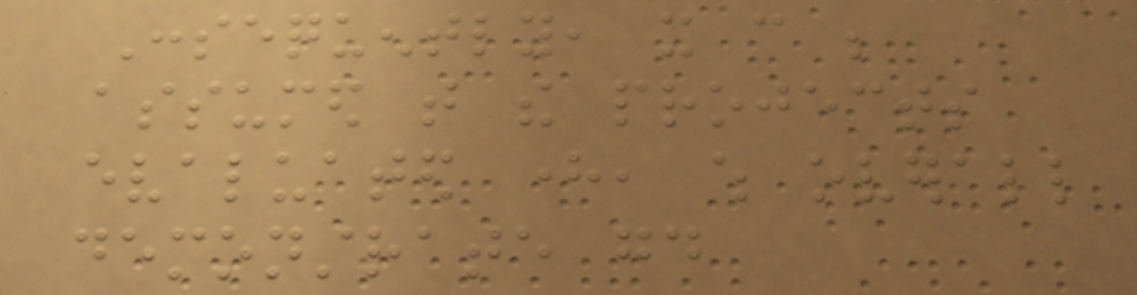Consequently, it can be
assumed that the projects
evaluated here, which overall
demonstrate good
